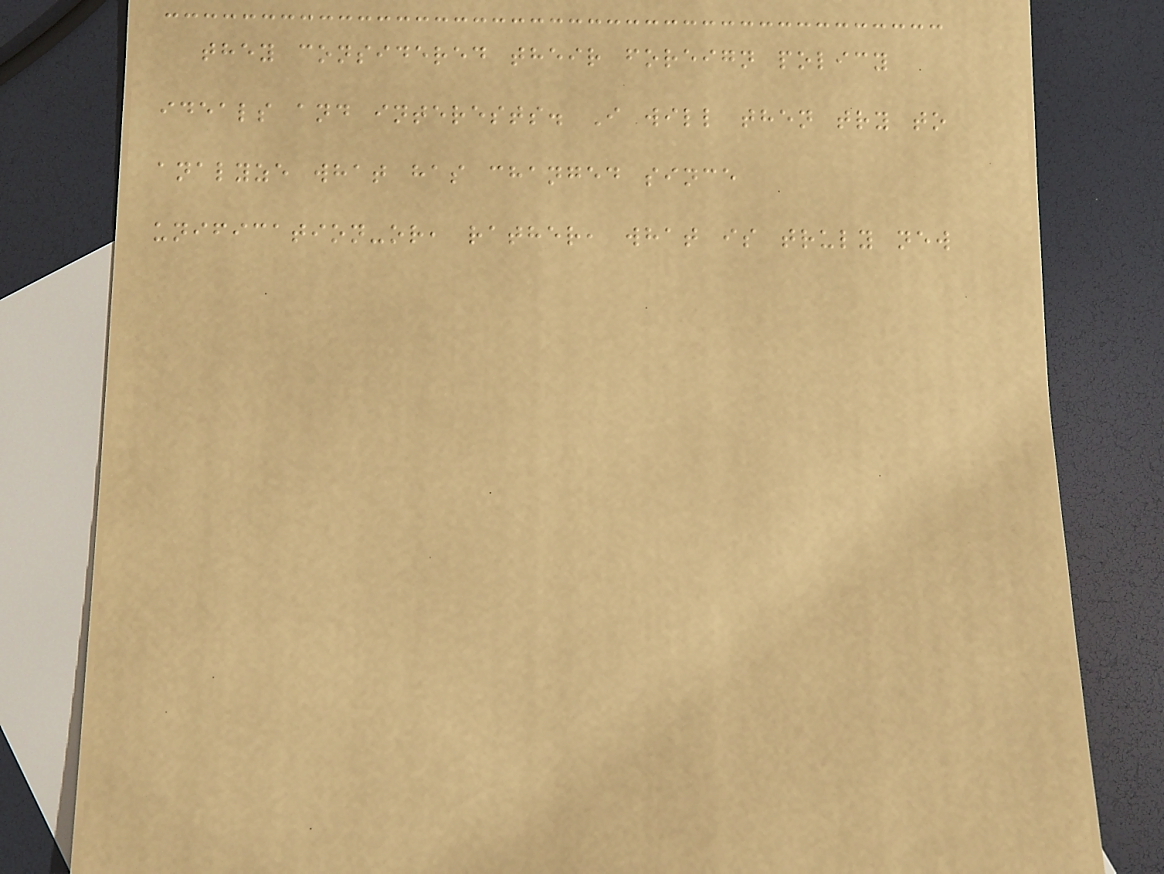they considered their foreign policy
ideals and interests. I will then try to
analyze what has changed since
unification-or, rather, what is truly new
